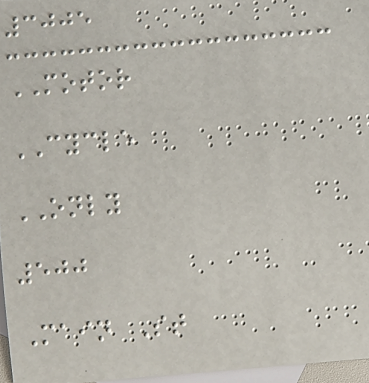3005
MOTOR
CYCLE
ONLY
500
Main St
